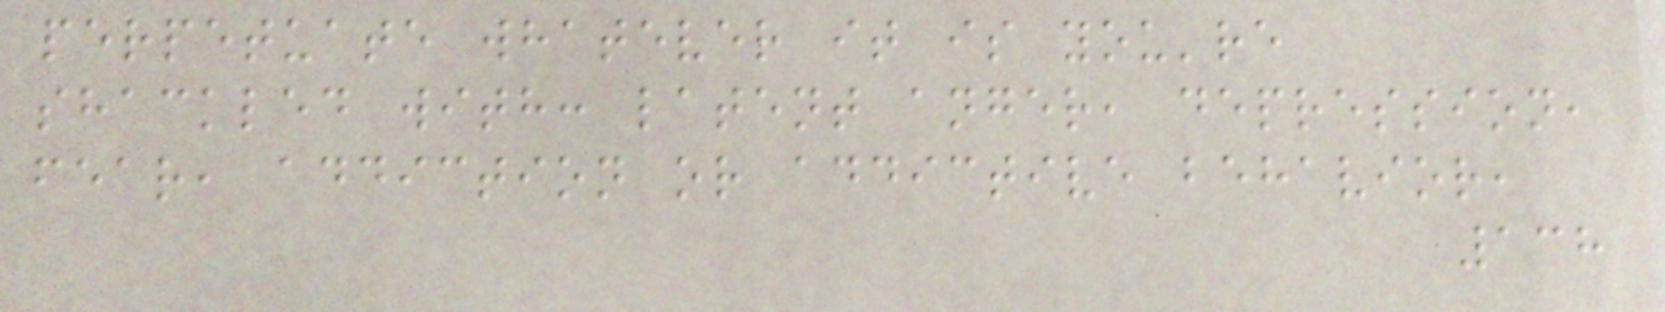perpetuate whatever it is you're
shackled with: latent anger, depression,
fear, addiction or addictive behavior,
138
